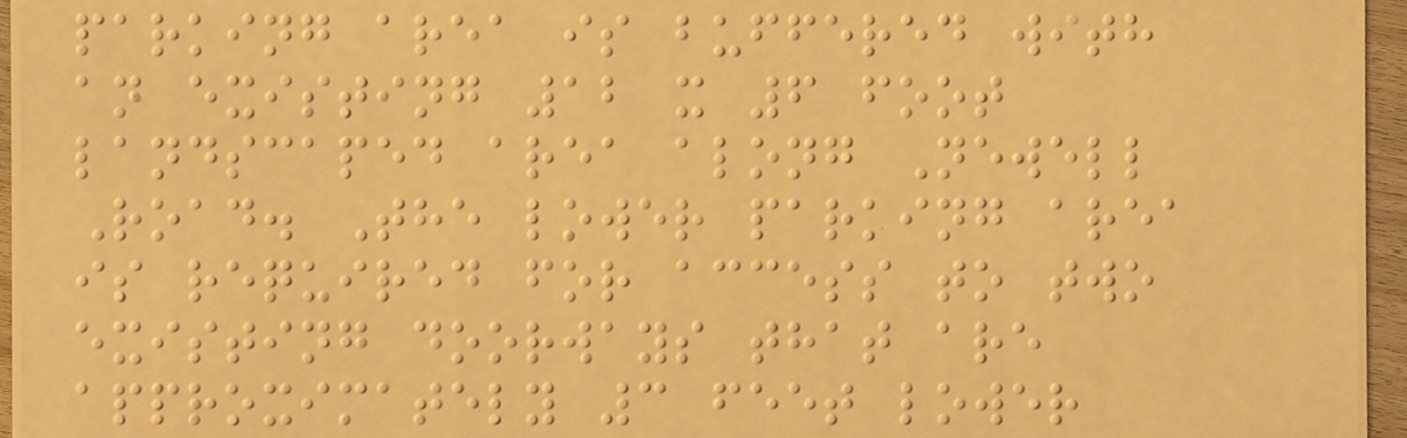parking area is buffered with
an existing 12 x 6 foot
landscaped area along Newell
Road. The lower parking area
is required for access to two
existing doorways that are
approximately 3 feet lower
